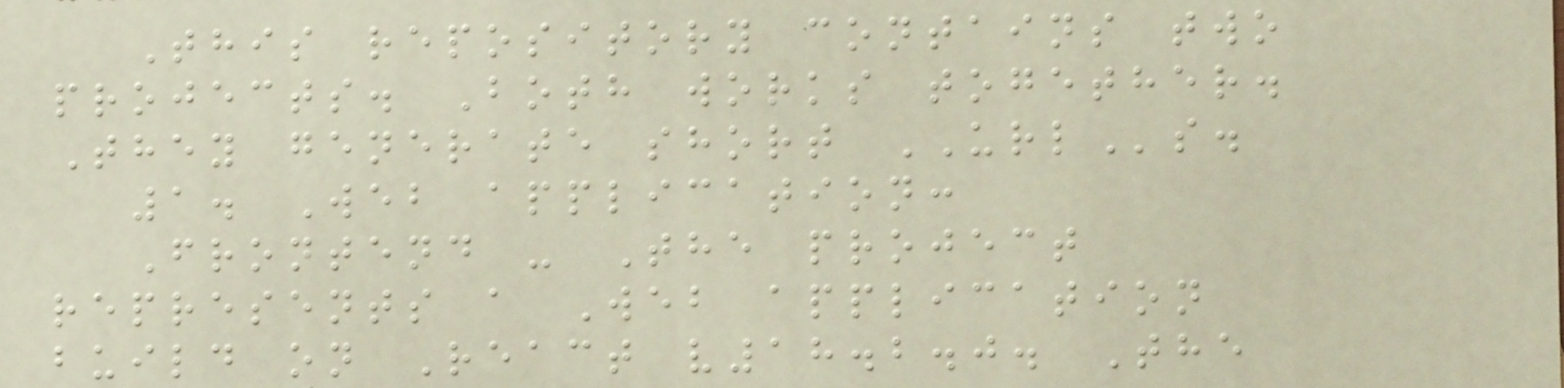This repository contains two
projects. Both works together.
They generate short URLs.
1. Web application:
Frontend - The project
represents a Web application
build on React v18.2.0. The
